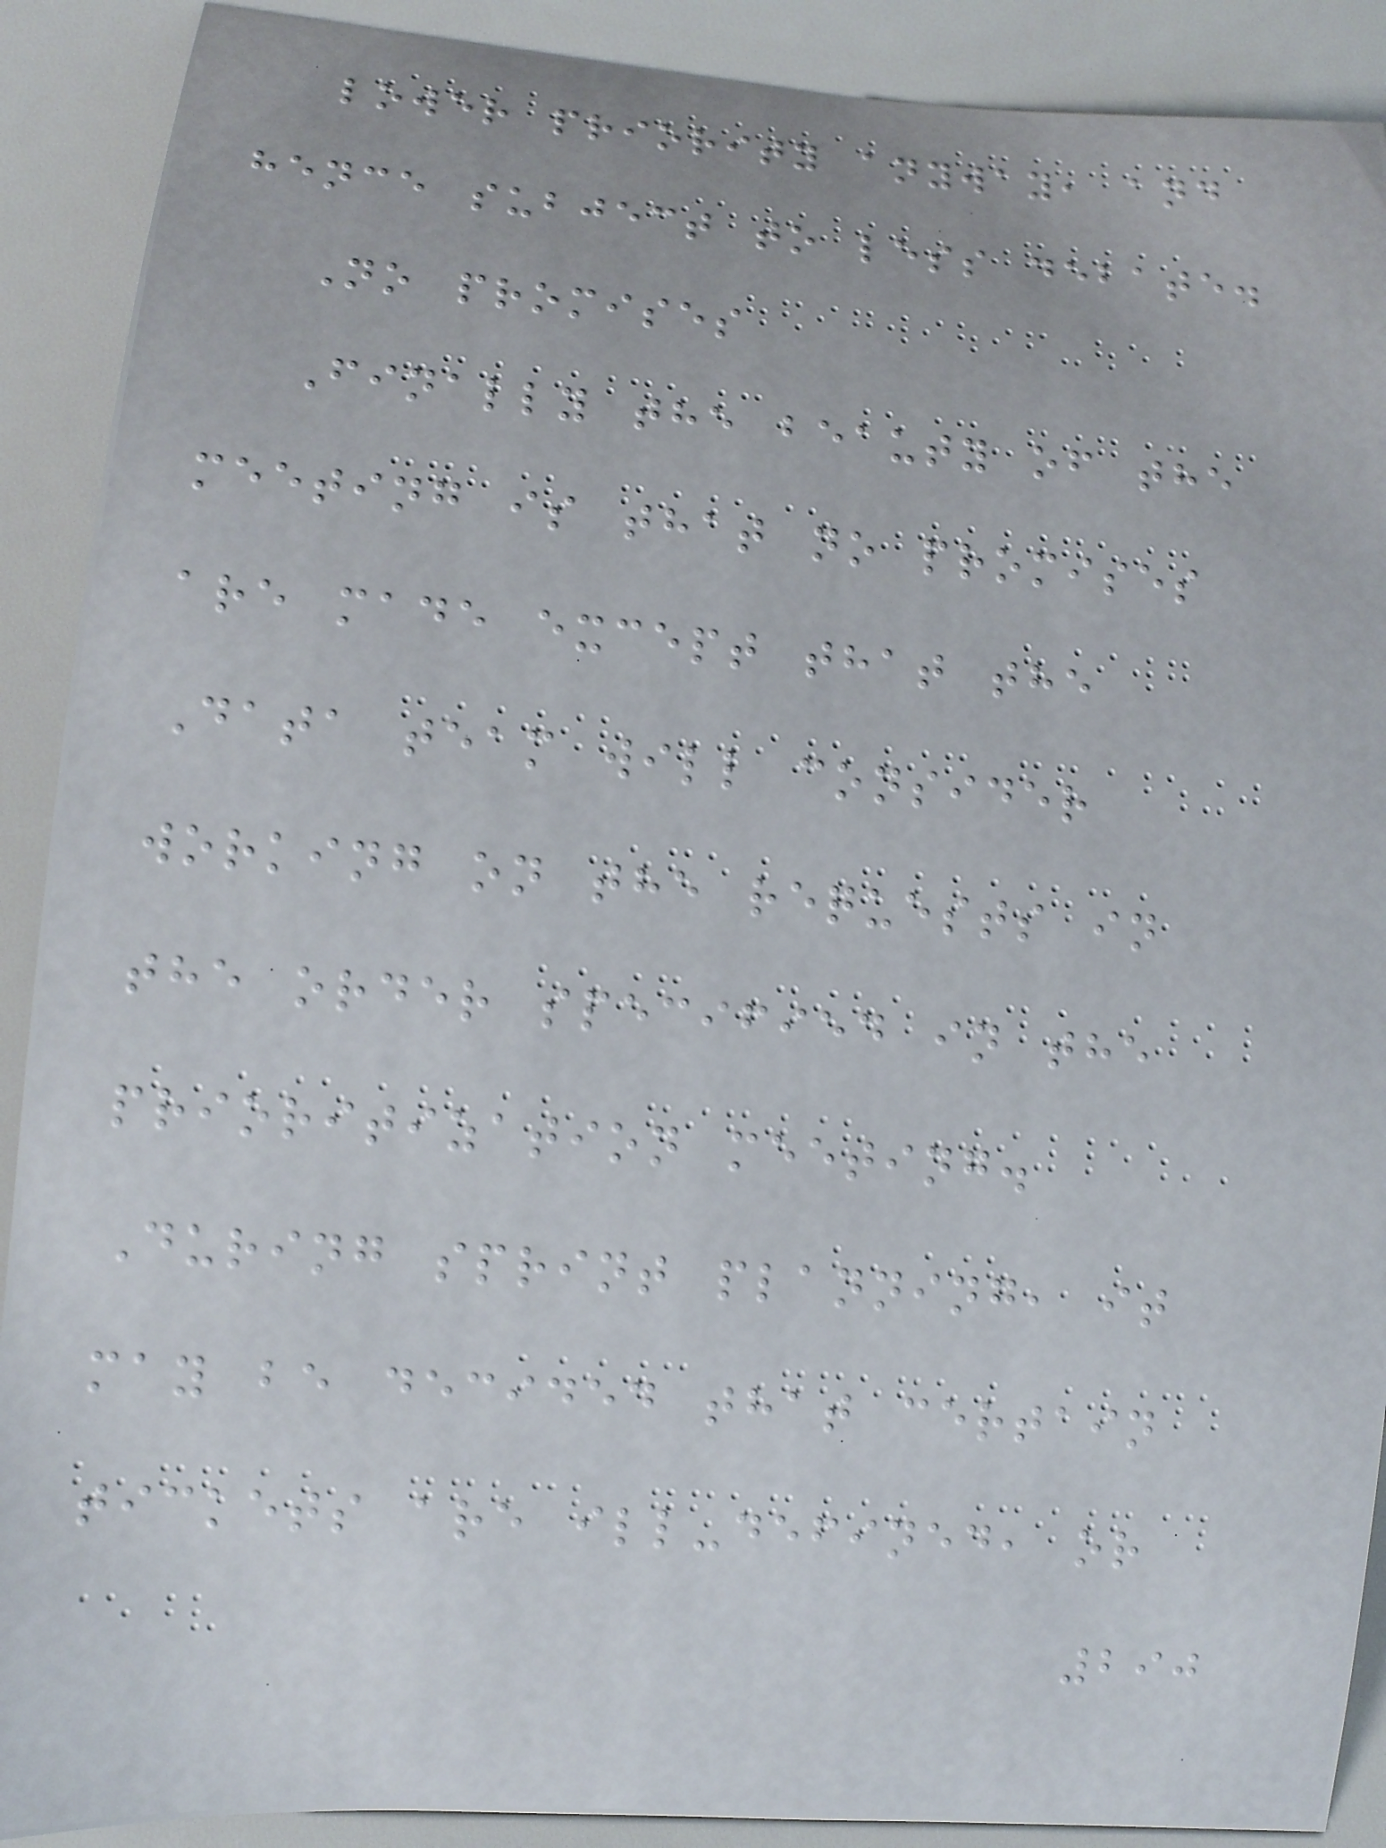lower priority anyway, and
hence subject to less debate.
No promises
Finally the beauty of the
meeting is that no promises
are made except that the
Data team will consider
working on the requests in
the order specified in the
prioritization meeting.
During sprint planning, it
may be decided that certain
tickets are ill-defined, or
290
